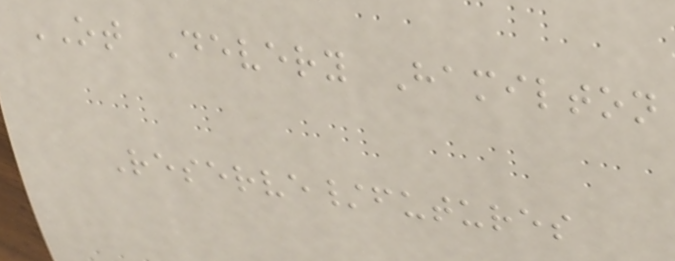OT Devery Hamilton
Reserve/futures
